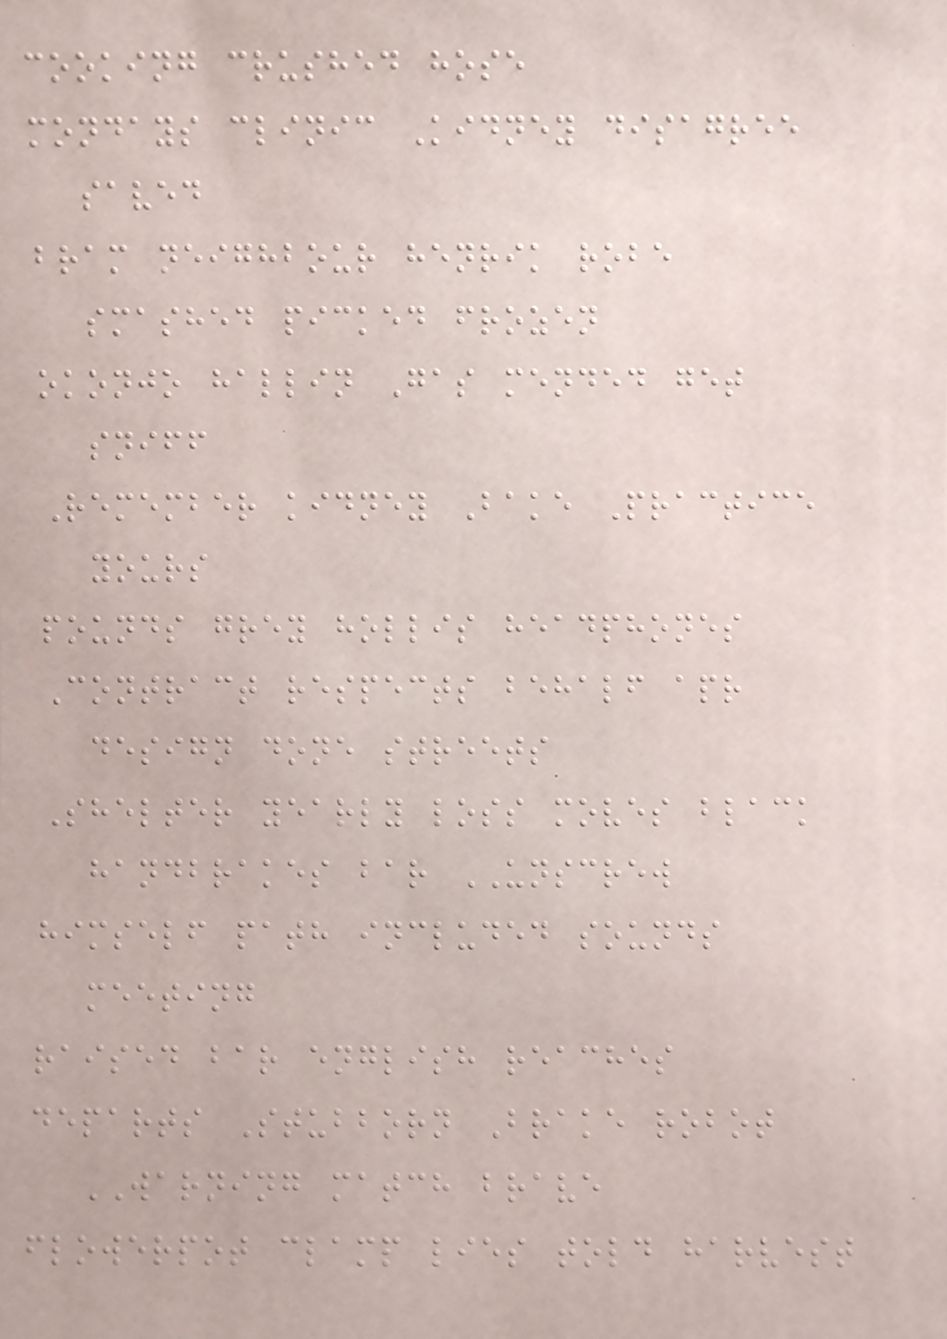cooking crushed hose
mondays clinic Kidney disagree
saved
bram neighbour henrik robe
smashed picked frozen
okonjo hallin Gas mended get
sniff
Remember kidney Bake Practice
yours
pounds grey hollis headphones
Contract respects behalf apr
design done streets
Shelter yearly loss moves black
handbrakes bar UNSCREW
himself path included sounds
meeting
raised bar english reaches
departs Stubborn Brake robot
WARNING match brave
flowerpot clamp lies told harvest
